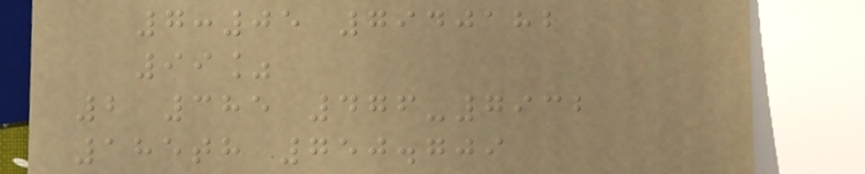7:05 7940182
99%
2 385 476-7932
185th 750.709
